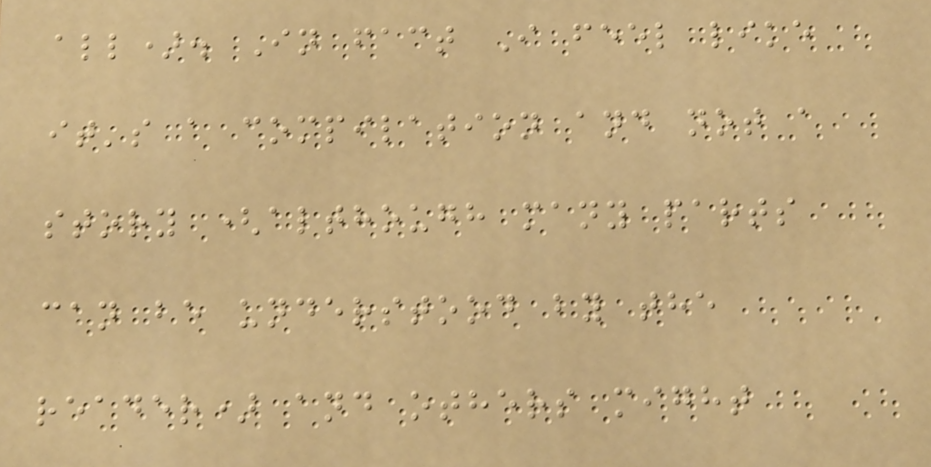all). In fact I feel like
it's a compilation and not a
story (although many parts
can be understood by the
reader) and others might
